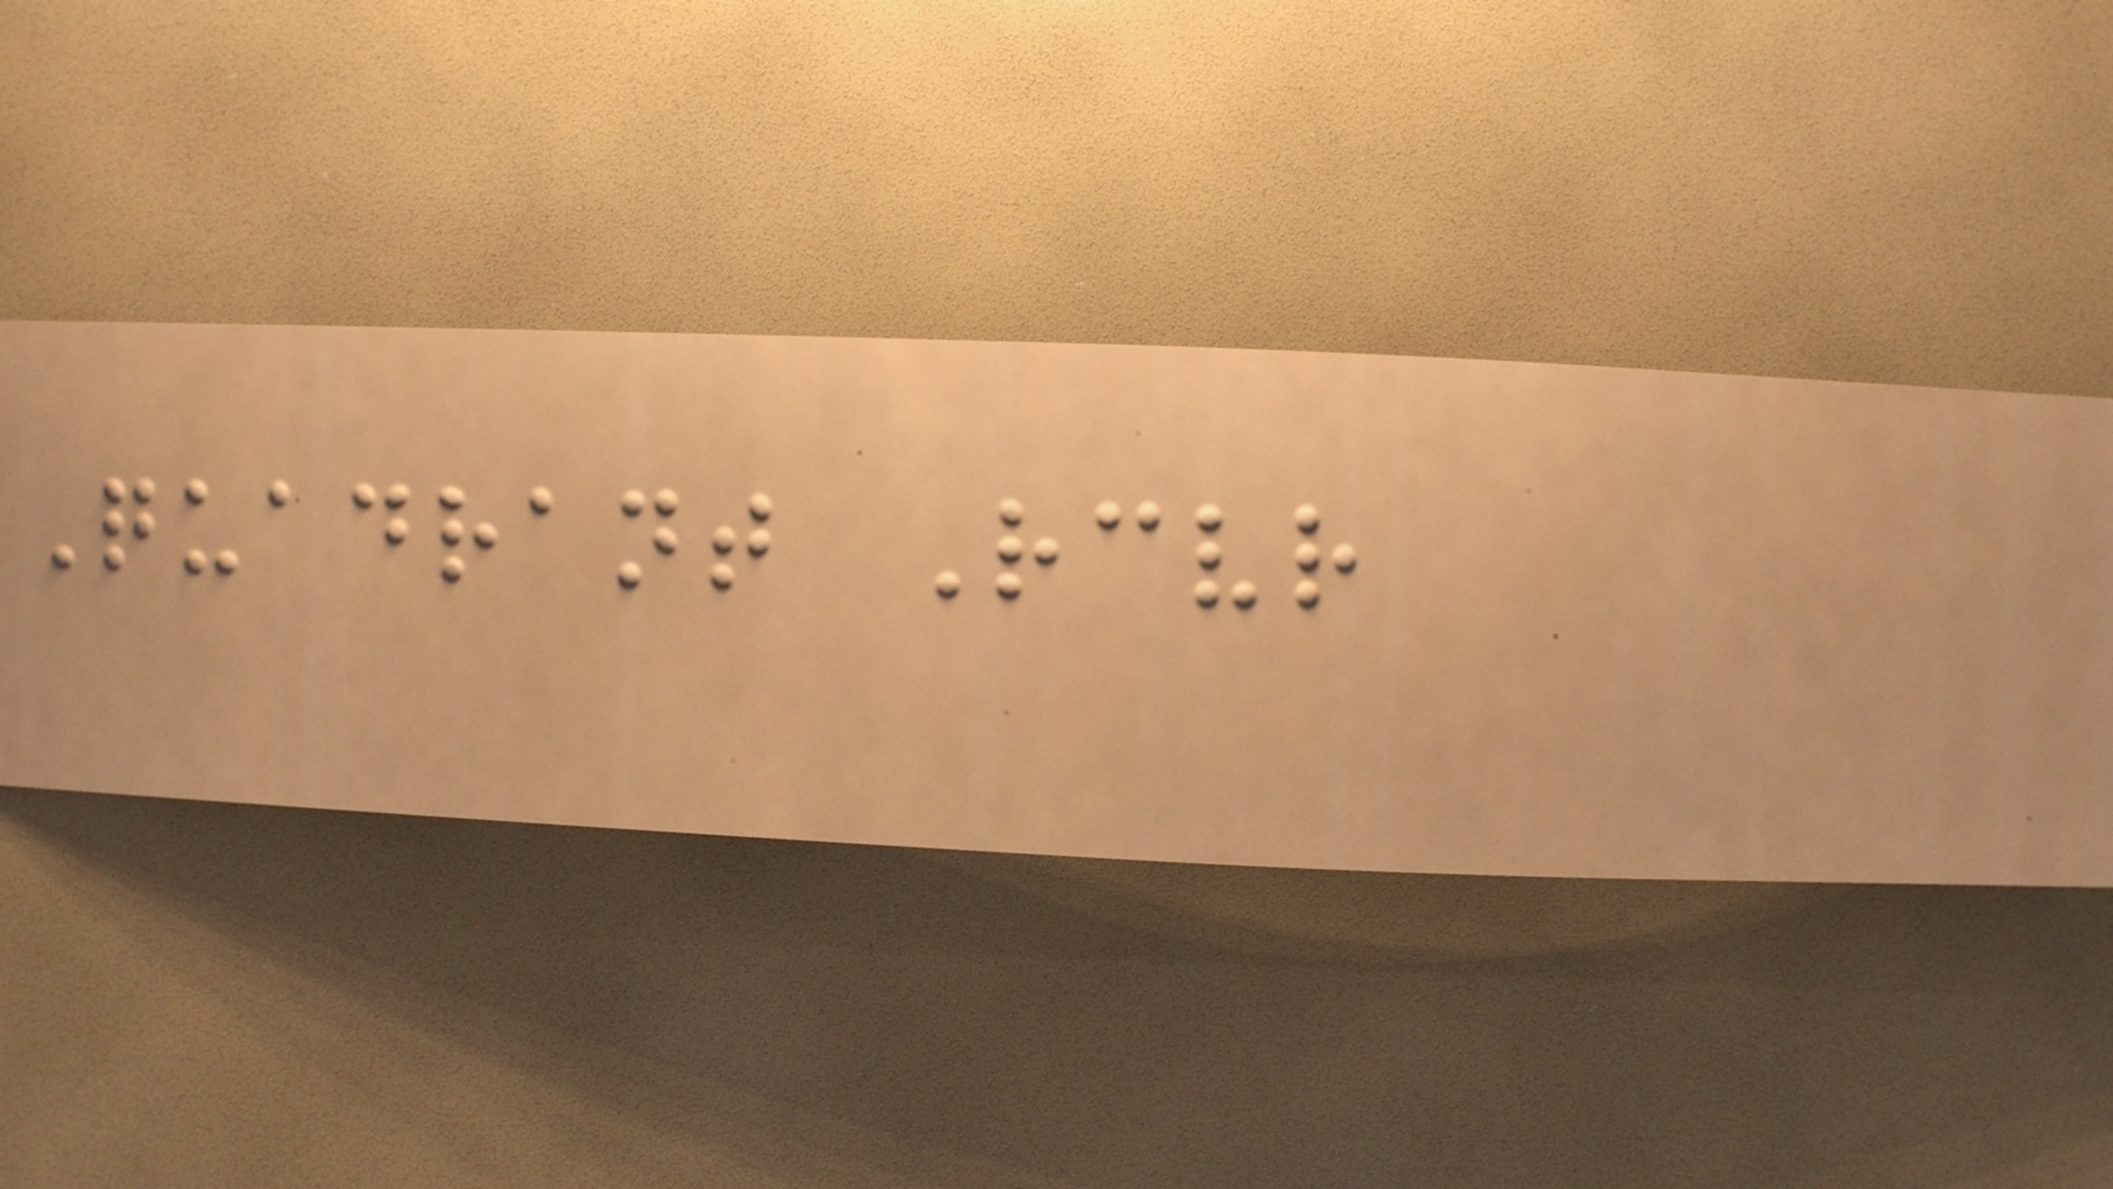Quadrant Receiver
